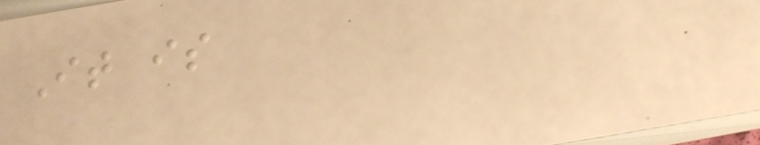It is
